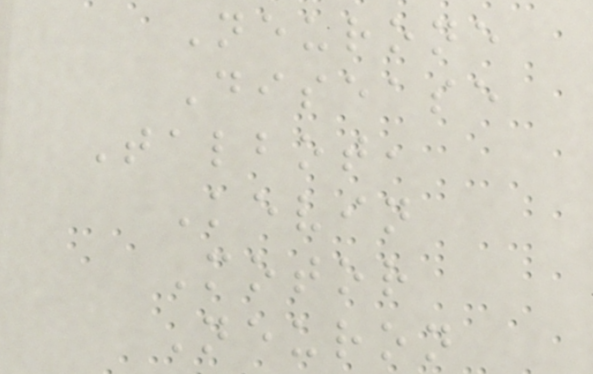Neurone
Disease
Talbot,
Kevin
Motor
Neuron
